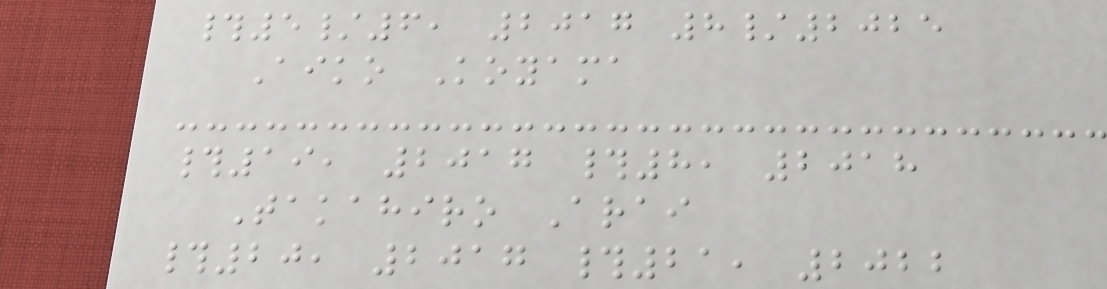#5/6, 2017 8/2025
Aiko Koyama
#19, 2017 #8, 2018
Takahiro Arai
#20, 2017 #21, 2022
